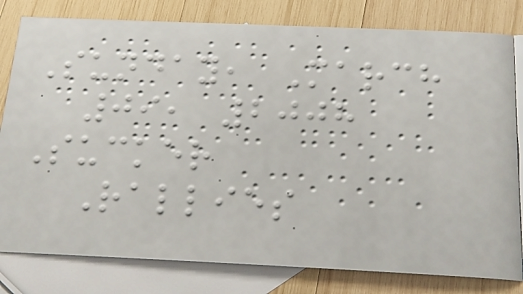Sunday, March
09, 2008
Sucker
Rallies
